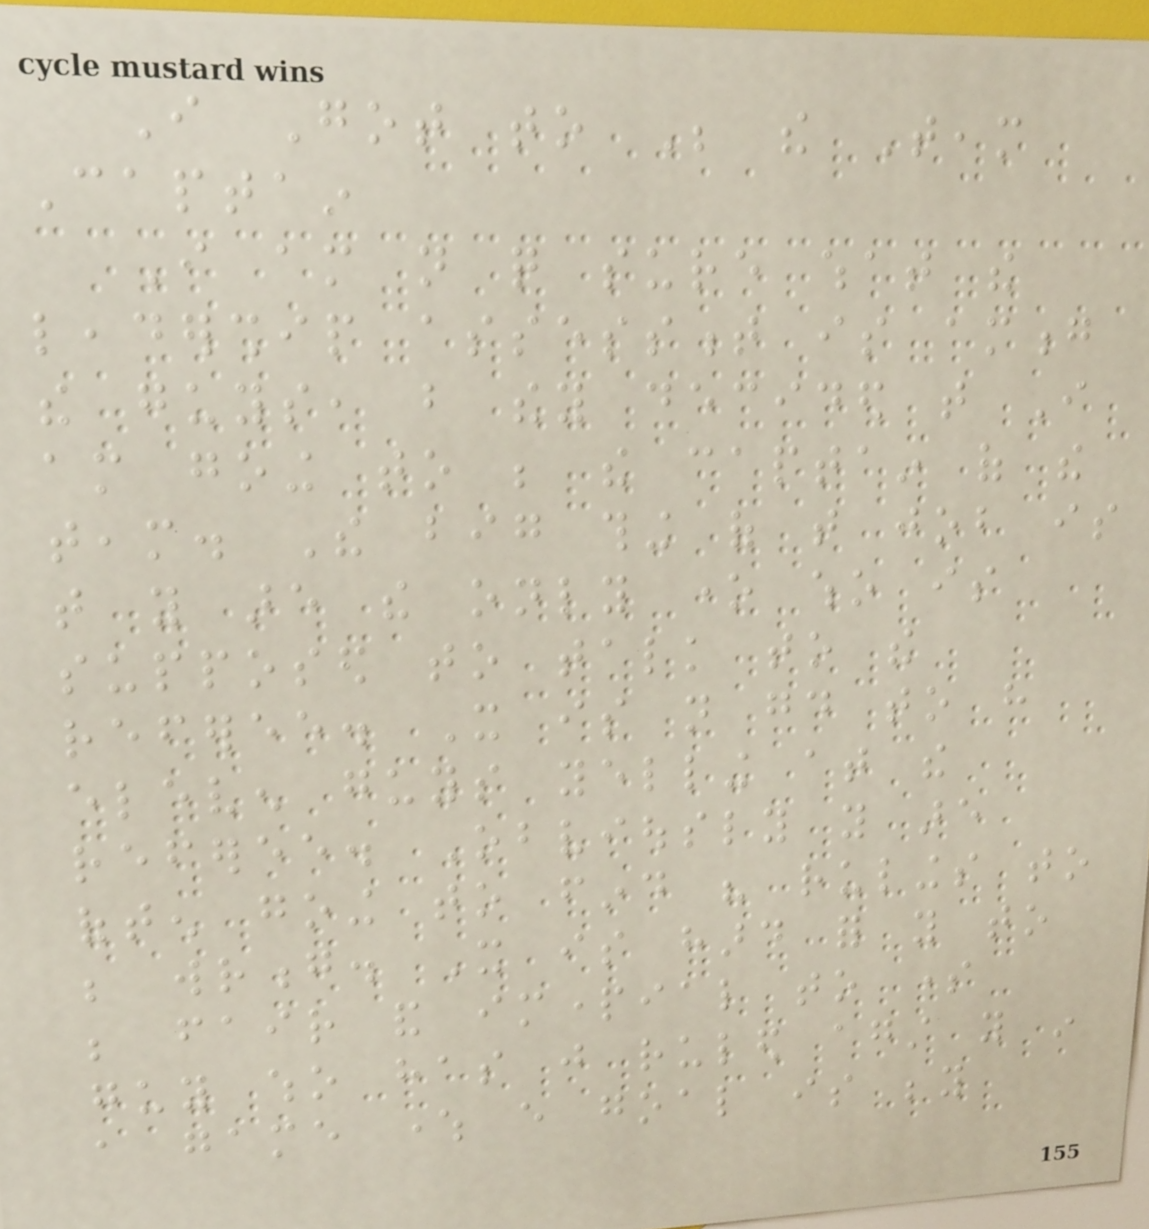I Got to Be the Team
Captain
I am not quite sure what the
leadership assessment is among
the guys, but they decided that I
am going to be the captain of the
team. The big thing of that job is
that you are the only one who is
supposed to talk to the
referee. It is not good to have
eleven guys yelling at the
referee. Obviously you are
often going to find his rulings to
be wrong. It is hard for you to
be fair and impartial to some
guy who has just ruled against you in
a game where every goal is beyond
